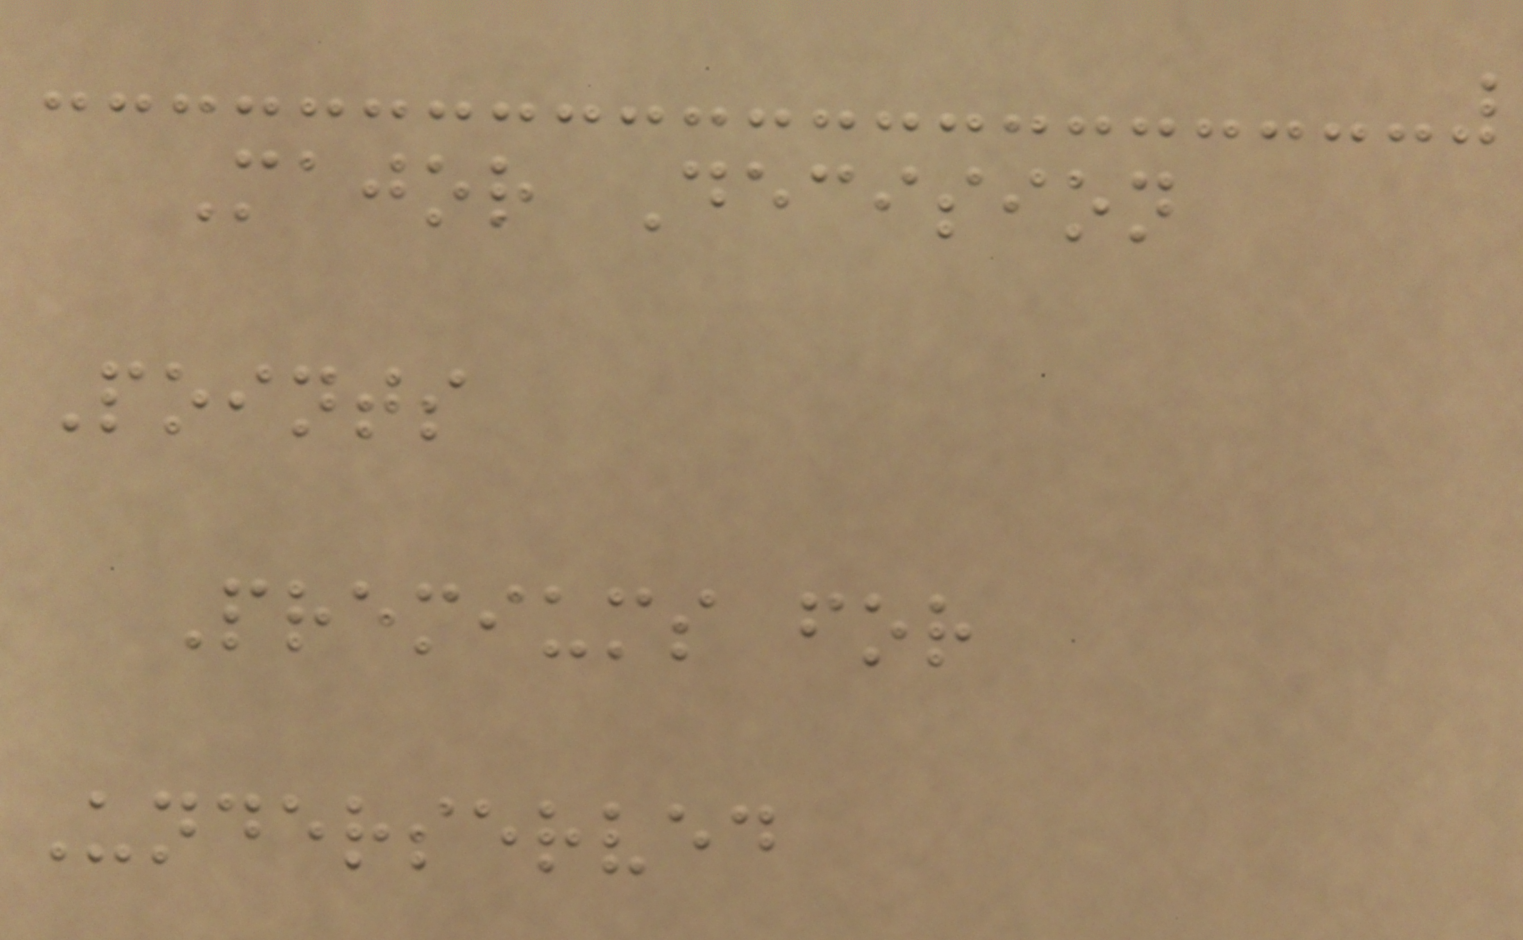Major Decision
Points
Premiums for
Underserved
